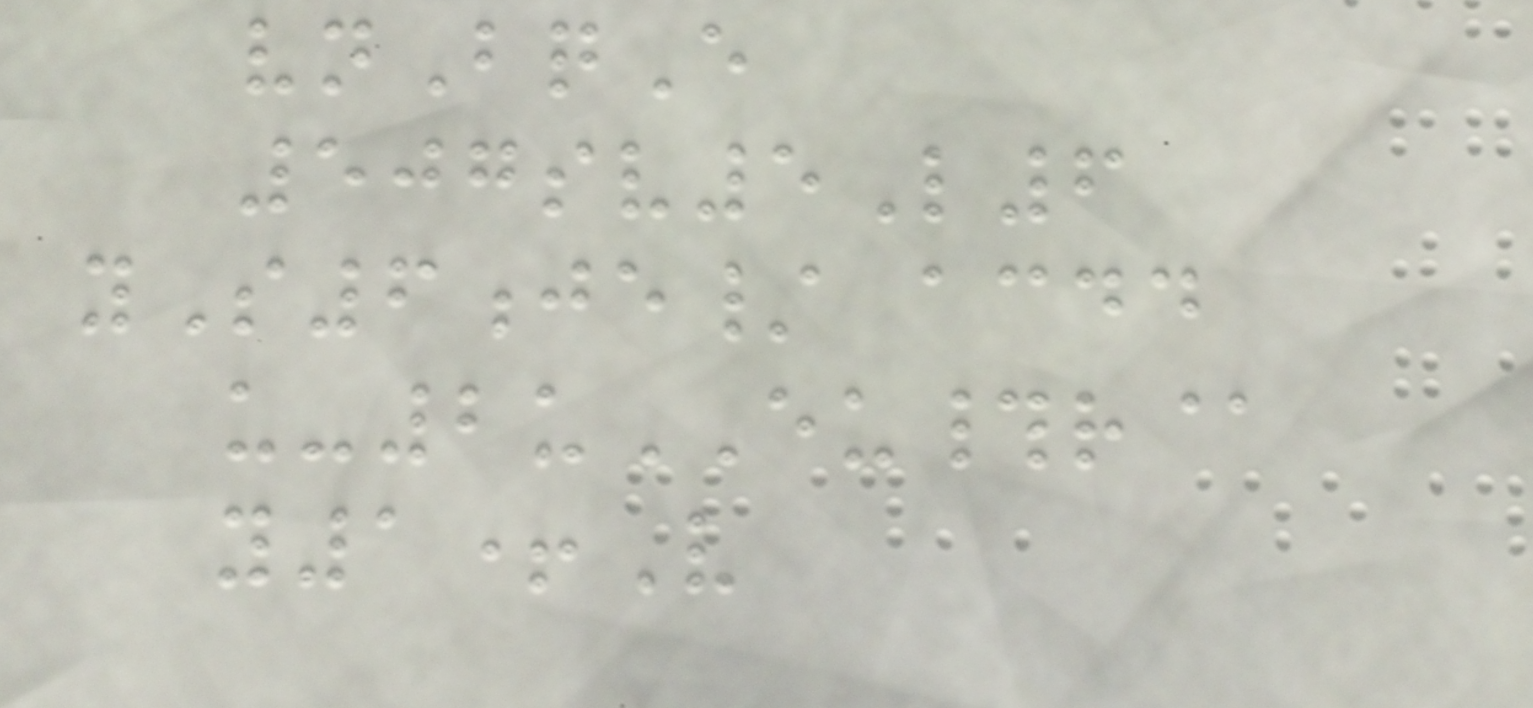vnBqE
507sv5L6
yS6je/ acdd
u-2uEU#r@
y1+V
